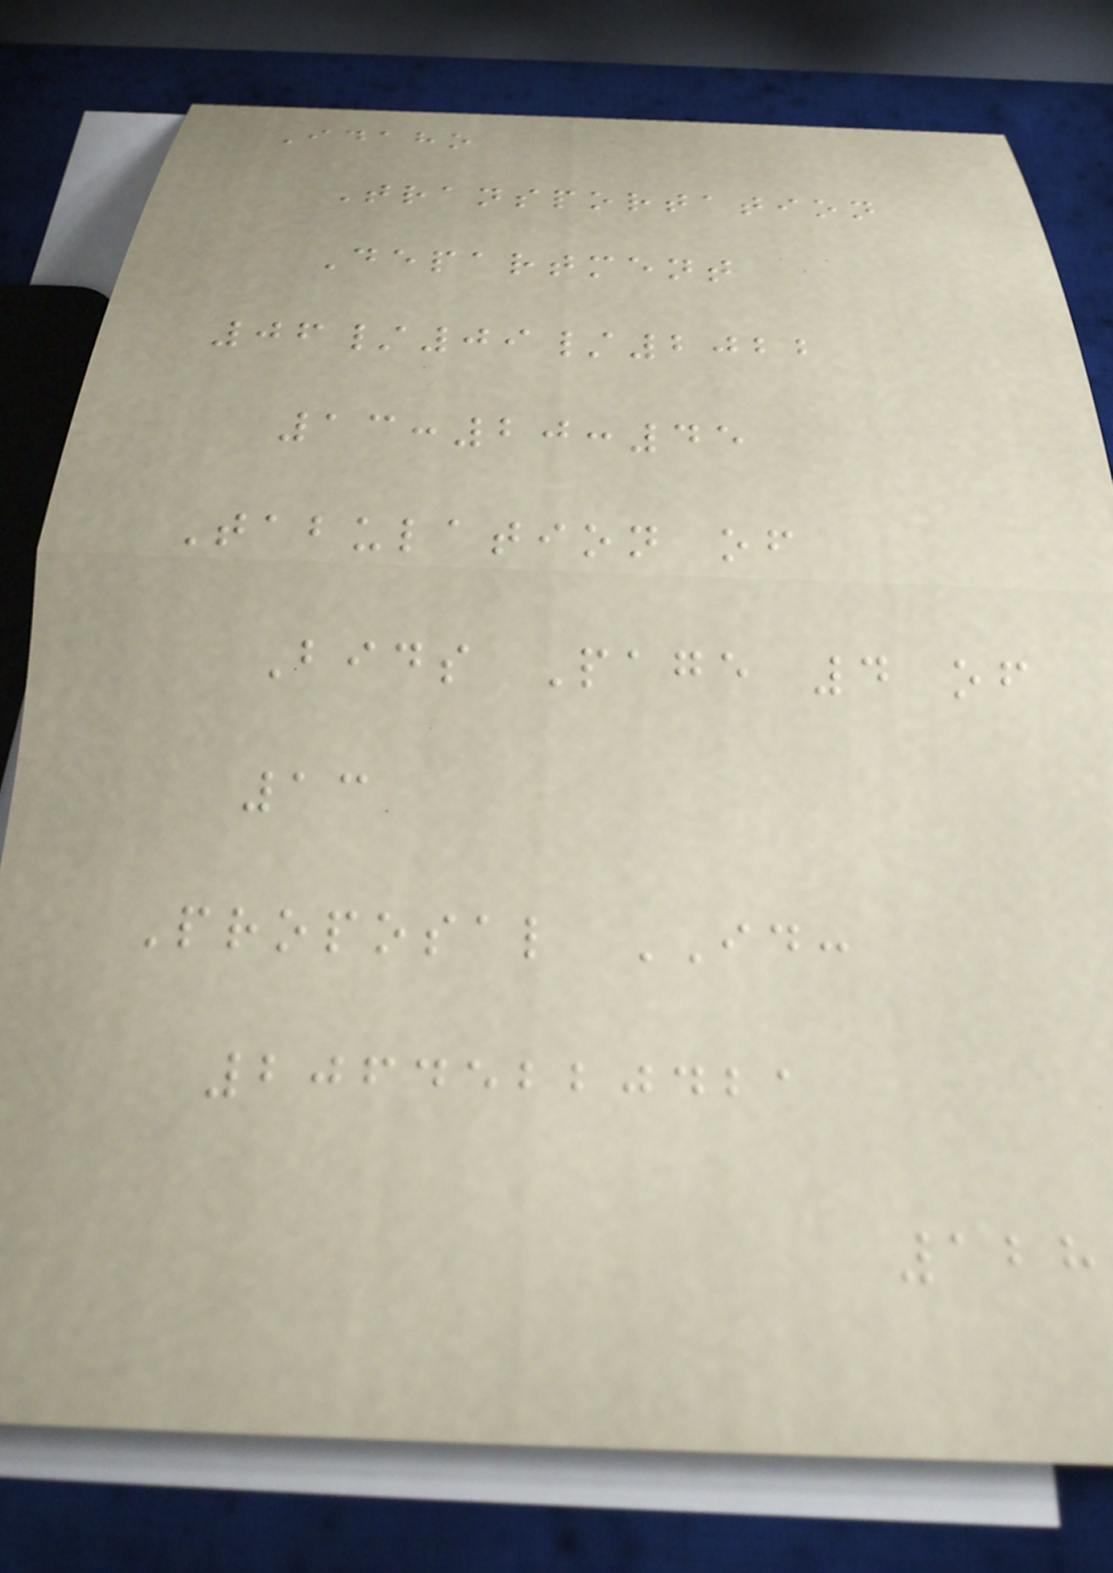Idaho
Transportation
Department
06/09/2022
13:20:45
Tabulation of
Bids Page 4 of
13
Proposal ID:
20645220421
128
